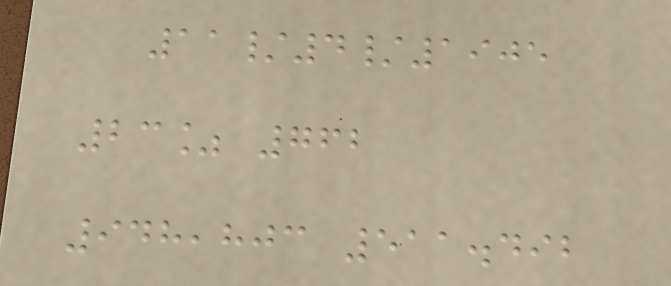11/4/1905
23% 762
948,803 511.492
